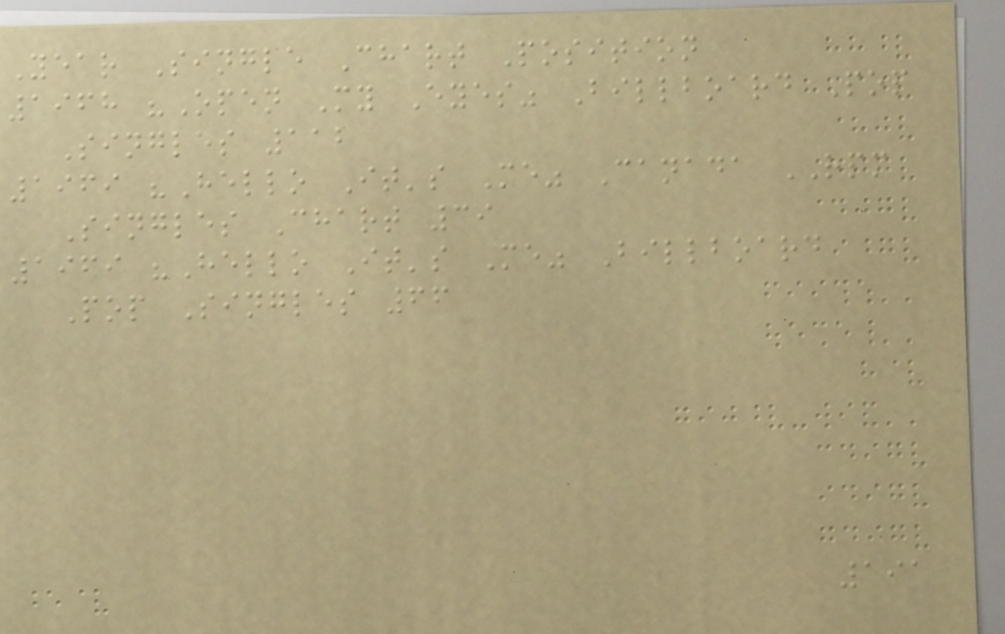Year Single Chart Position
1968 "Open My Eyes" Billboard Pop
Singles 112
1969 "Hello It's Me" Canada RPM
Singles Chart 39
1969 "Hello It's Me" Billboard
Pop Singles 66
191
